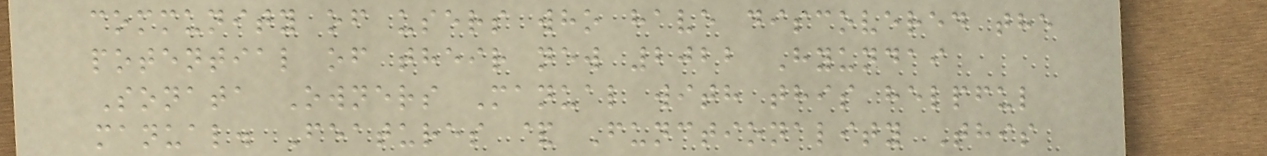community of users who have discovered the
potential of their new 2022 Hyundai
Sonata Owners Manual with this helpful
manual. Features & Functionality This
